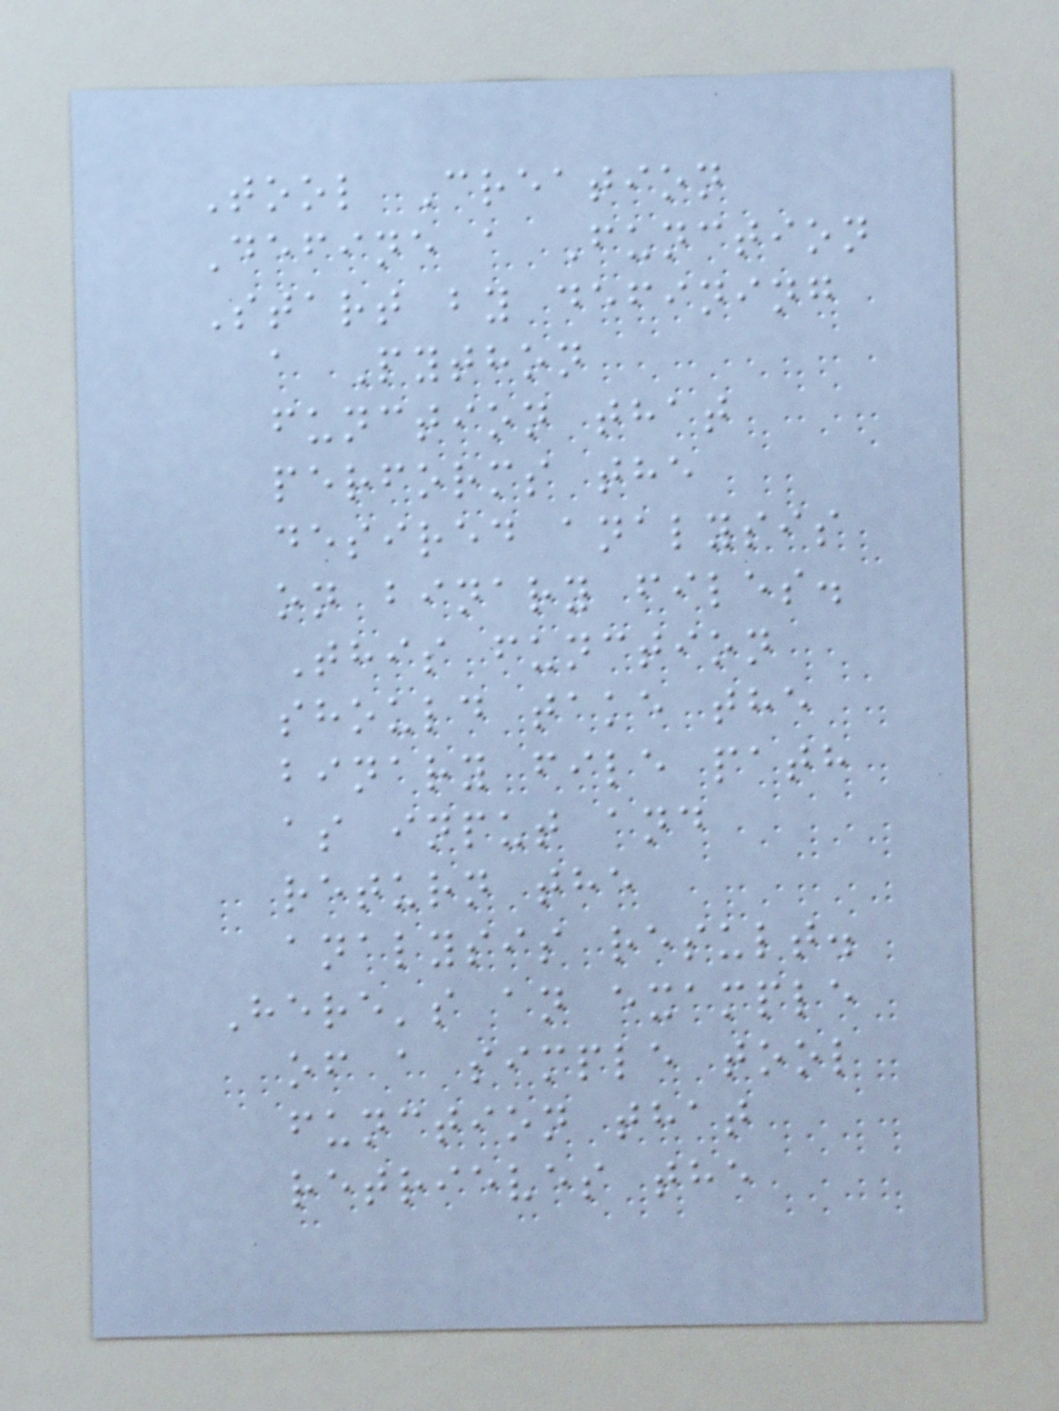Tool Creation
Define a Function
Start by defining
a Python
function that
performs the
desired analysis
on binary files.
This function
should take the
binary file path
as input and
return the
analysis result.
Here's an example
of a simple tool
function that
retrieves the
